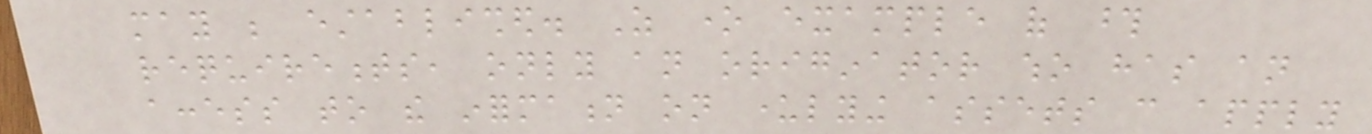may be established. As one example of those
requirements, only an originator who has an
access to the information on underlying assets can apply
